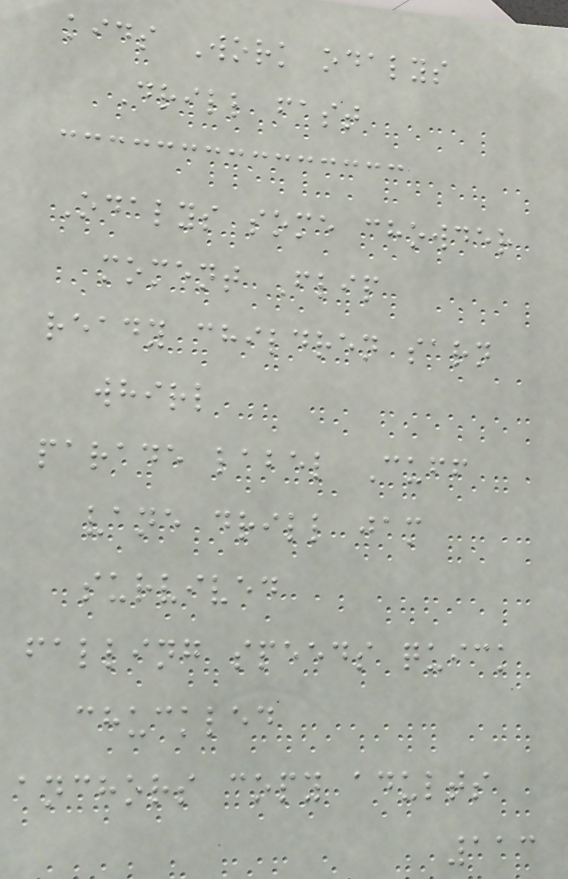kids Work odalys
Drill fast
Odalys some chowder
moment Flip
ready children sarn
whirl
parade label Cuff
vane drill jam
survived
falling speeds quick
chuckled
anchors copy adults
113
